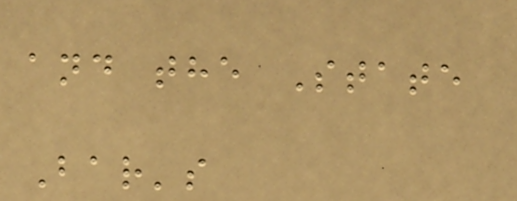and the State
Bar's
